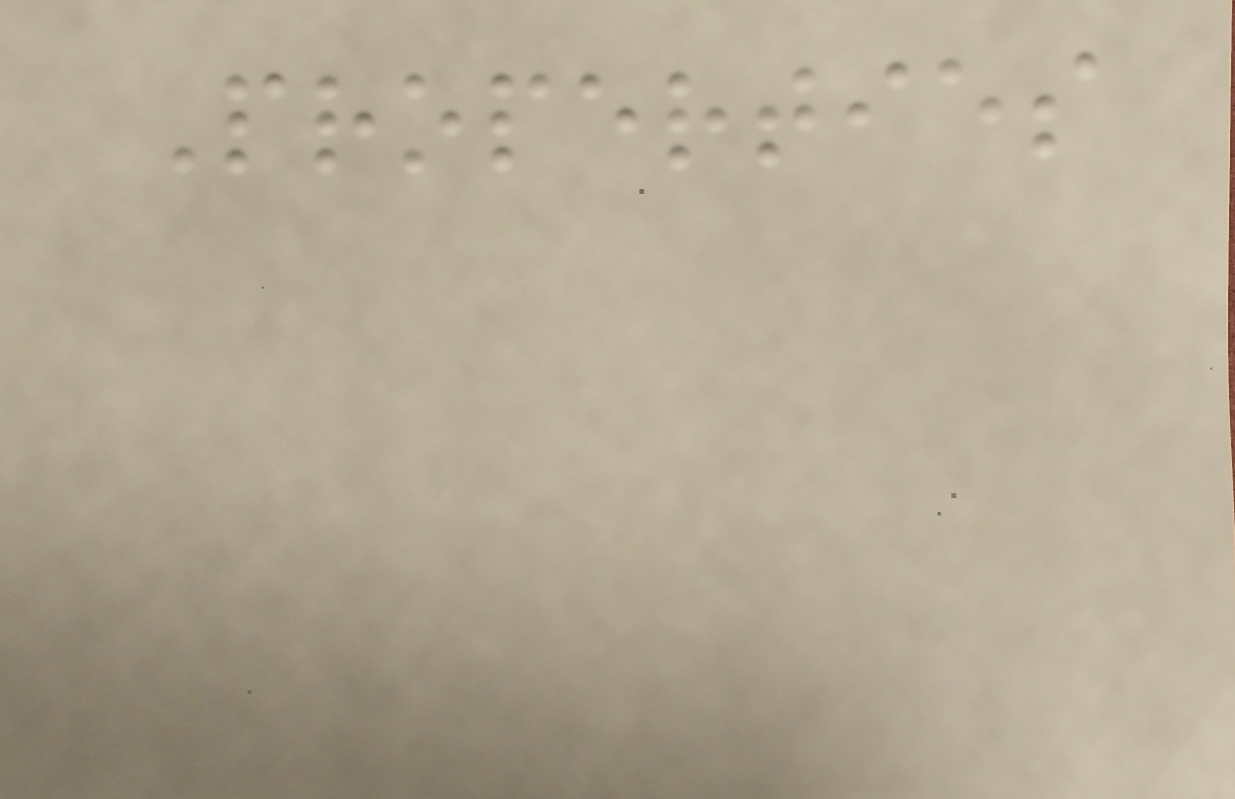Properties
